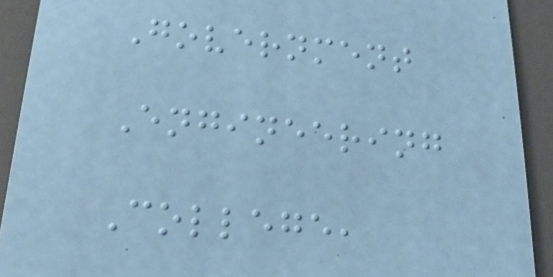Government
Engineering
College,
